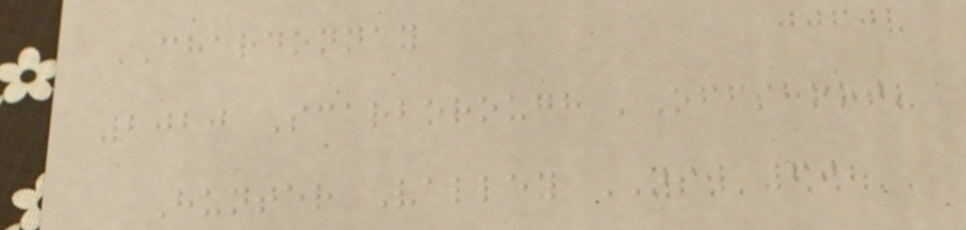CHARDONNAY
2020 Scarborough 'Offshoot'
Hunter Valley NSW 60
